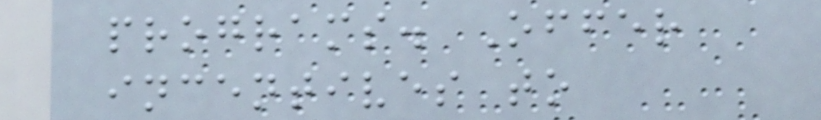programs. Offer
incentives to
